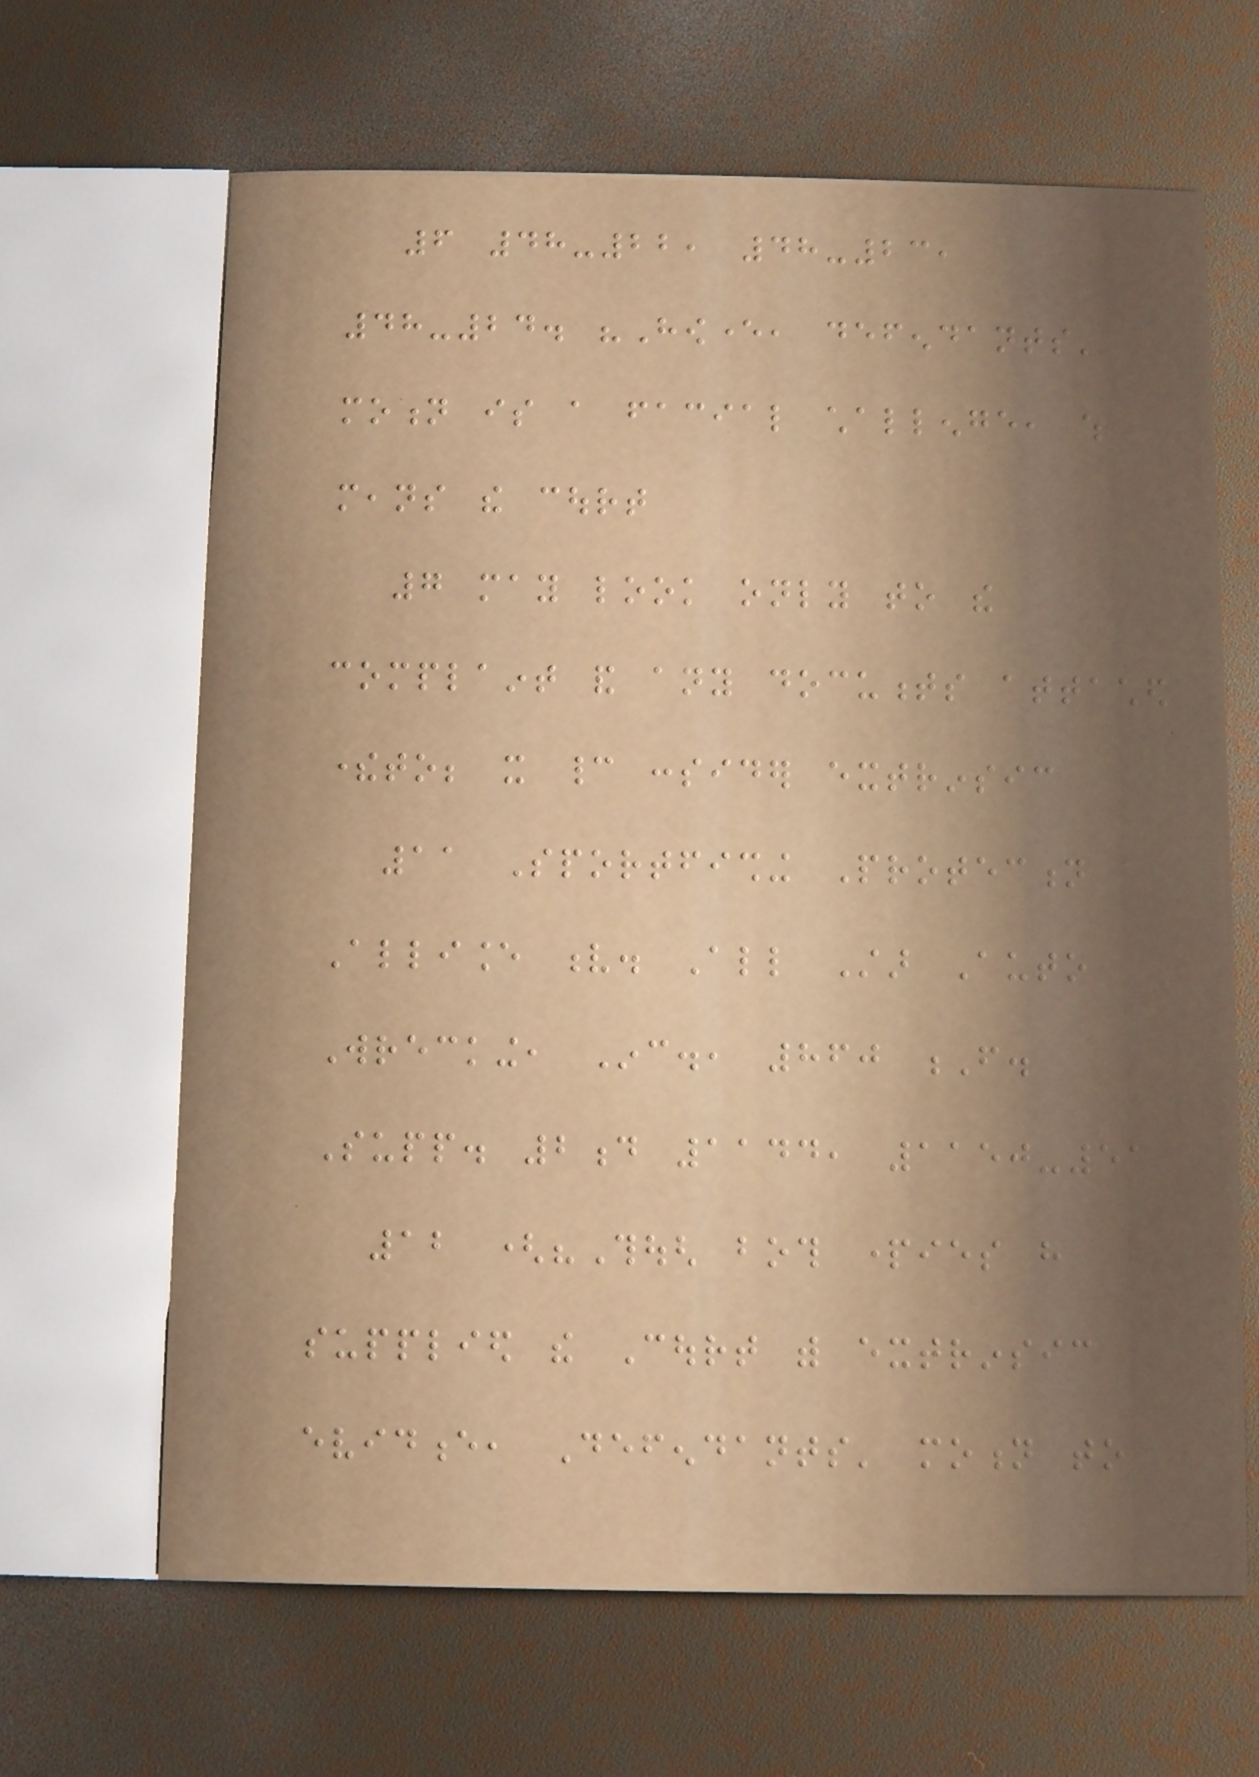6 48-22, 48-23,
48-24. "However, defendants'
motion is a facial challenge, which
means the court
7 may look only to the
complaint and any documents attached
thereto; it cannot consider extrinsic
11 Sportfishing Protection
Alliance v. All Star Auto
Wrecking, Inc., 860 F.
Supp. 2d 1144, 1150-51
12 ("Though both parties have
supplied the Court with extrinsic
evidence, Defendants' motion to
